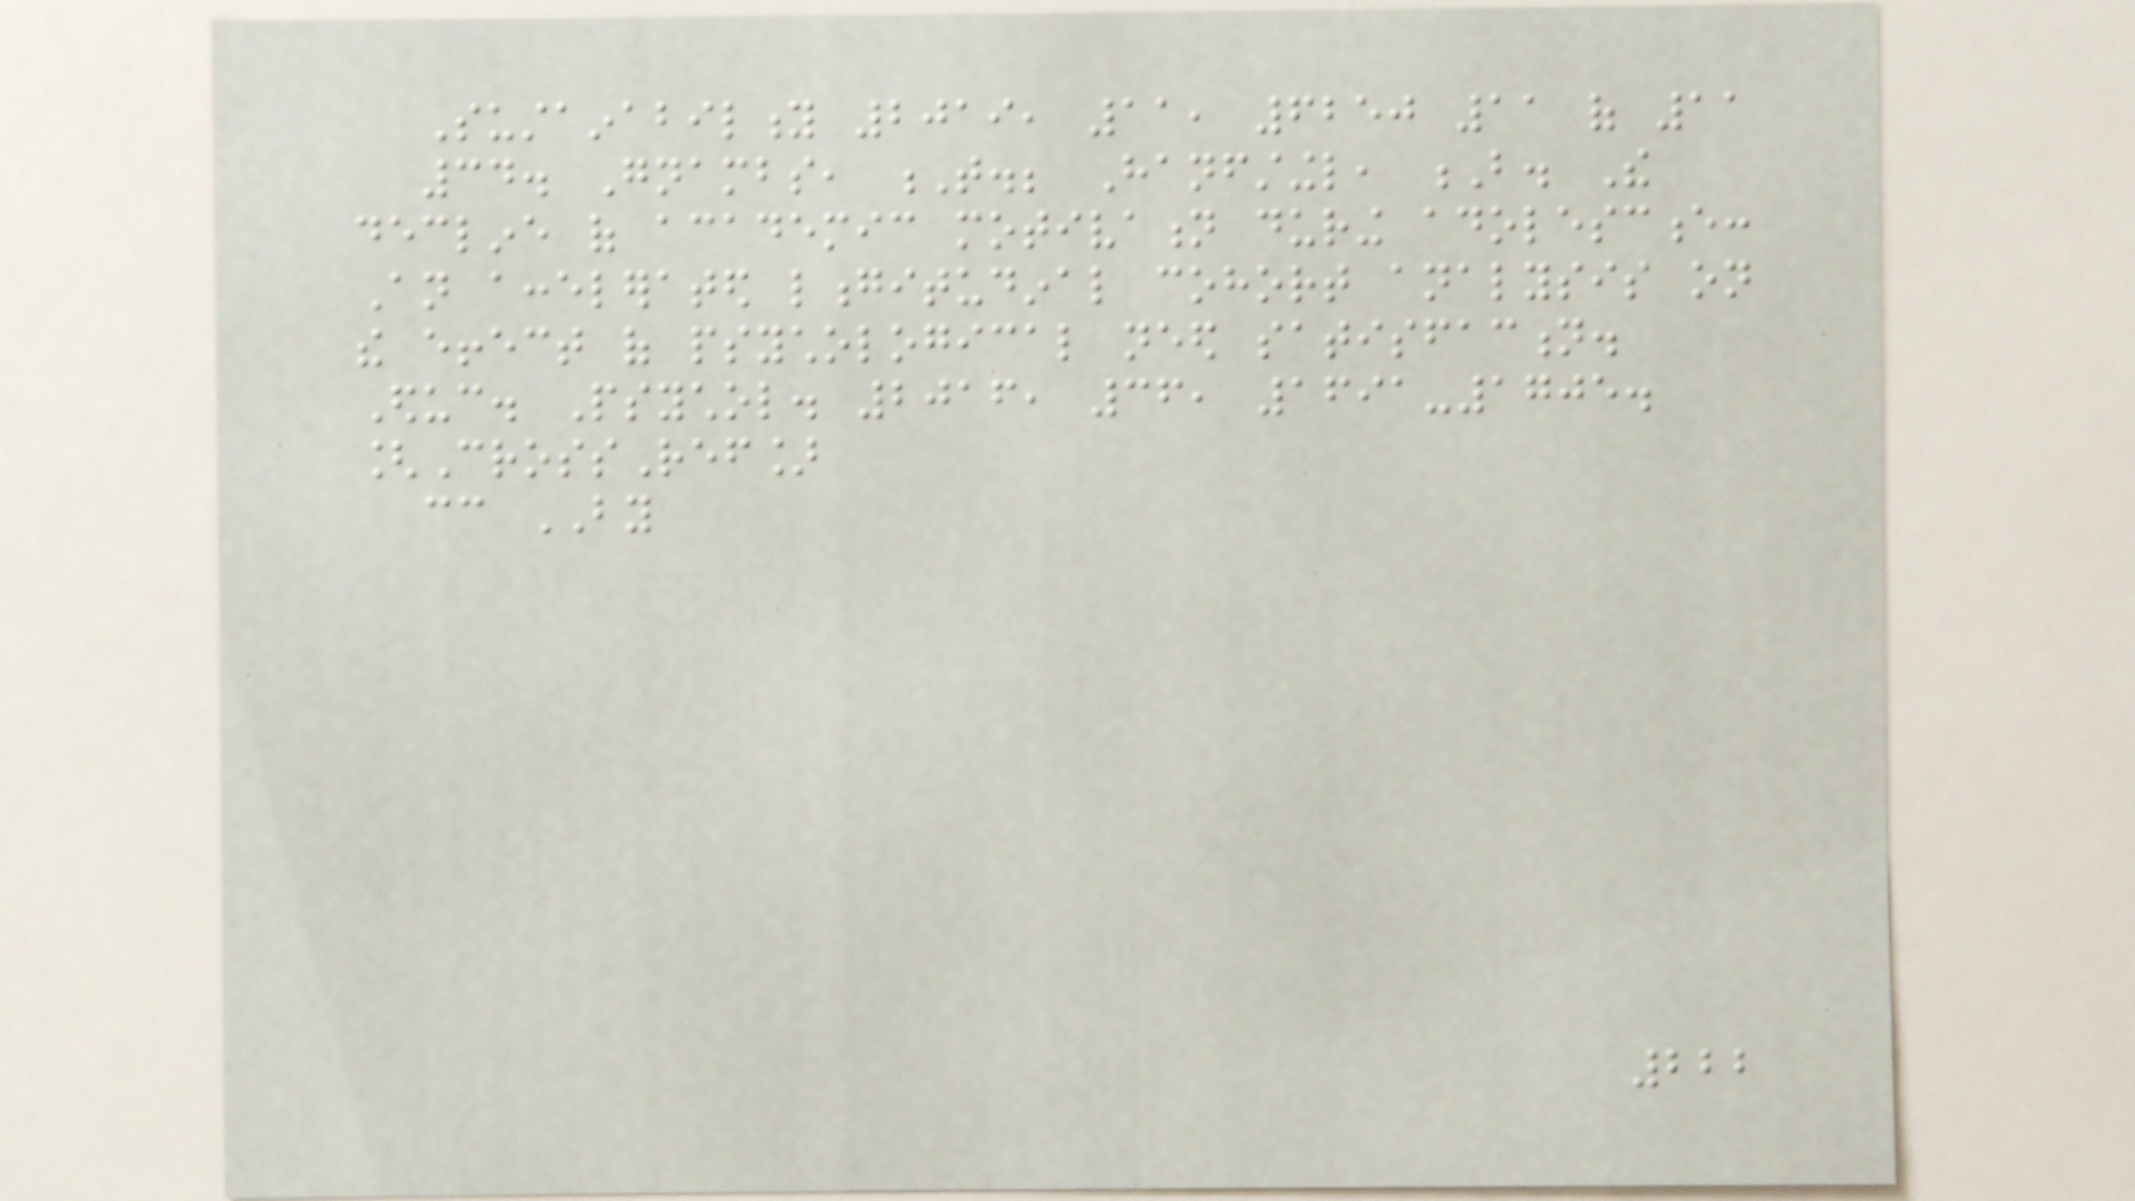Sustainability 2019, 11, 6250 11 of 11
34. Gnambs, T.; Hanfstingl, B. The
decline of academic motivation during adolescence:
An accelerated longitudinal cohort analysis on
the effect of psychological need satisfaction.
Educ. Psychol. 2016, 36, 1691-1705.
[CrossRef]
cc BY
222
